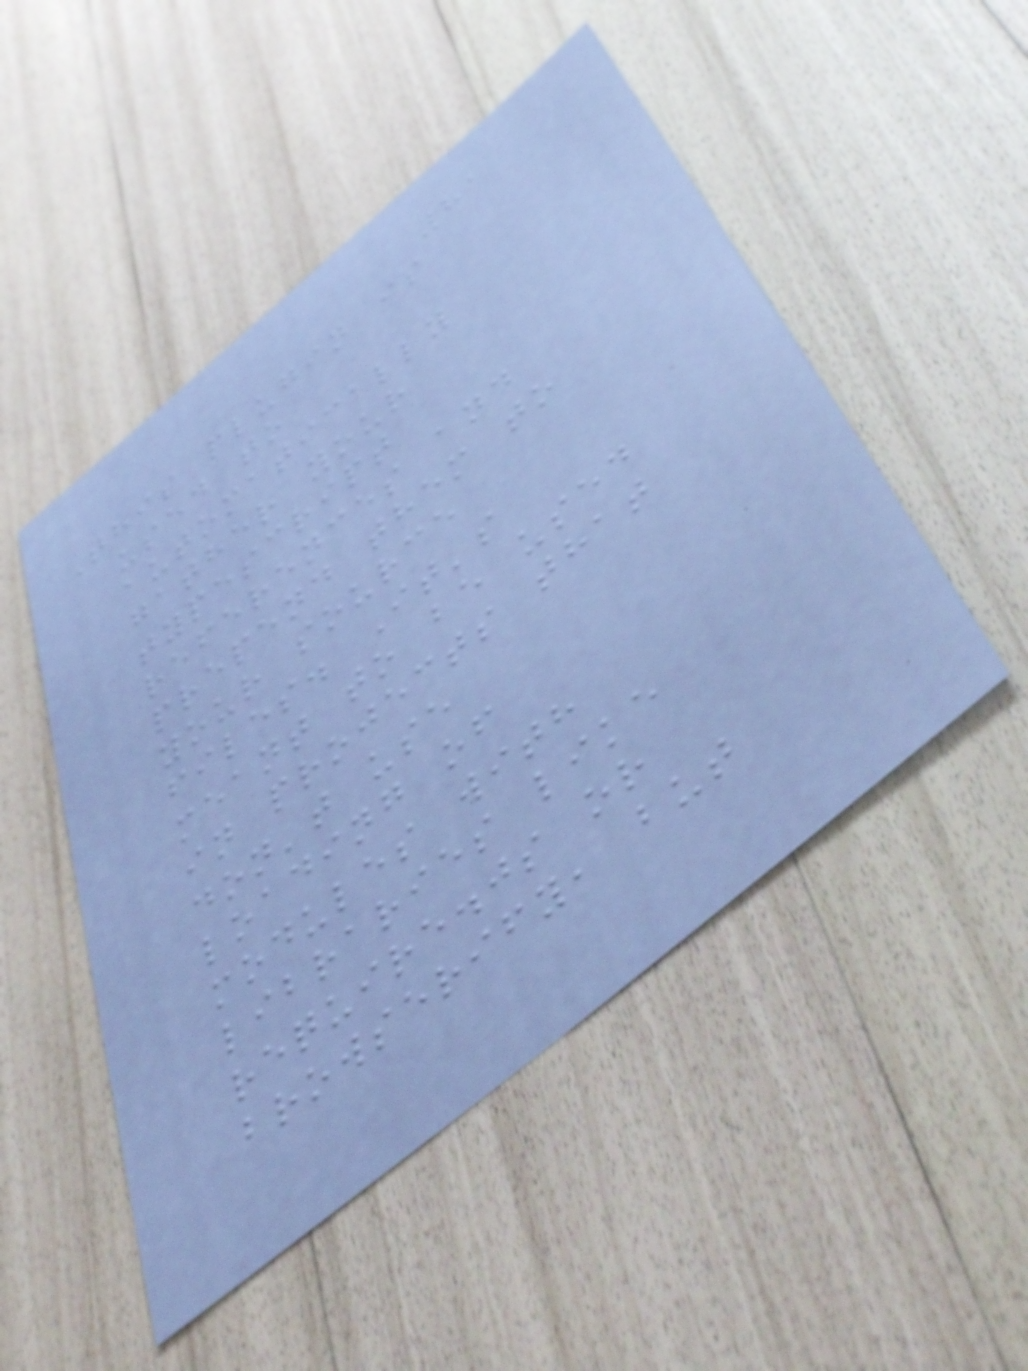81
This plugin is
used to
automatically
gather your
typescript
references and
prepend them to
your source
files. It's
meant to be used
in projects that
don't use
loading of
modules with
libraries like
require.js or
browserify, but
